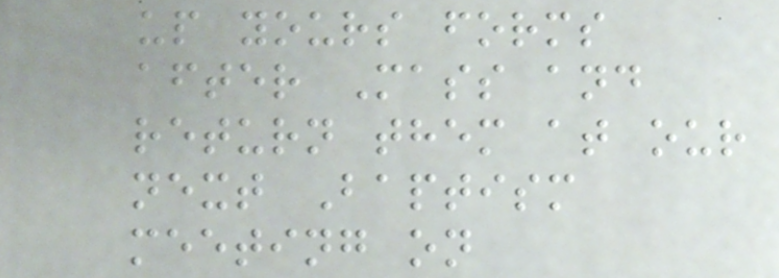up yours forms
after Mass and
return them at our
next Baptism
meeting on
